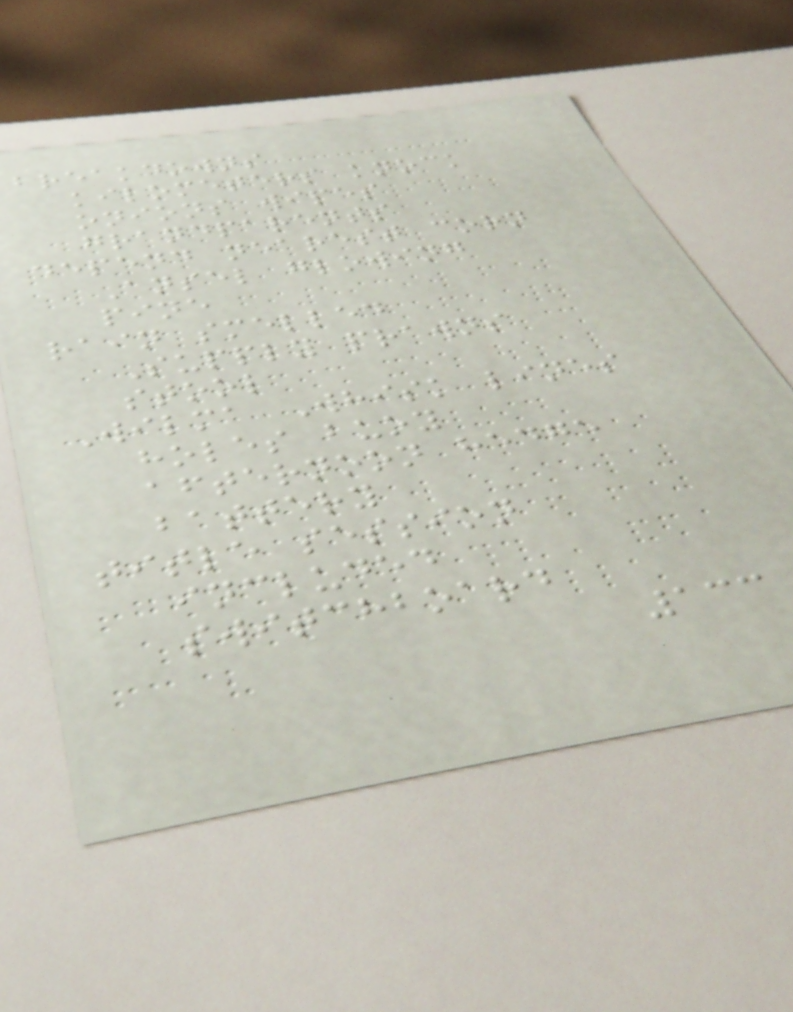breakdowns
kilometers knock
onions wipes
grandparents
depend nearest corn
Ansel glowing
pine
rain smelled
Supply prawns
stool
Wilma Whisk lines
holes buoy
afternoon hedge
battery
title session
included
switchboard
133
